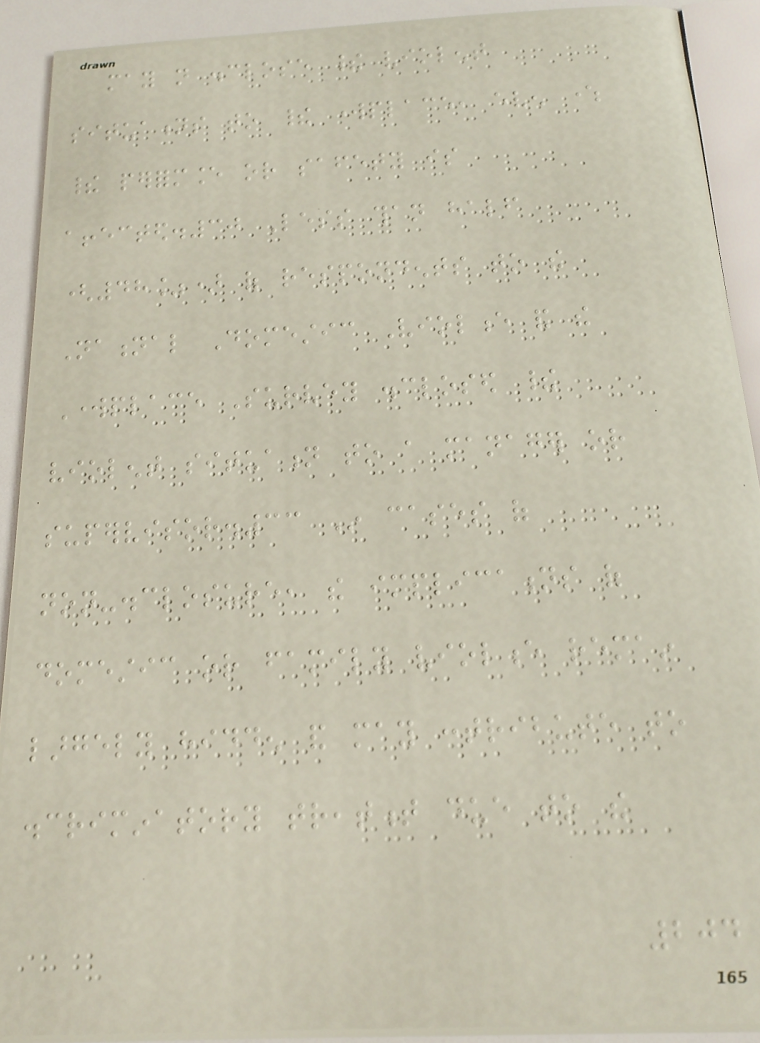may not disclose their violent
situations to their workplace, even where
their performance or safety is
affected.30 Less than half
(48%) of respondents to the
National Domestic Violence and the
Workplace Survey disclosed their
violent situation to a manager or
supervisor.33 In cases of
non-disclosure, the implications of
domestic or family violence remain
largely hidden and may contribute to
discriminatory treatment due to the
204
